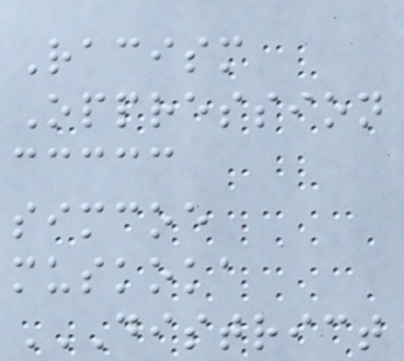Racism
Oppression
simcoe
muskoka
DISTRICT
